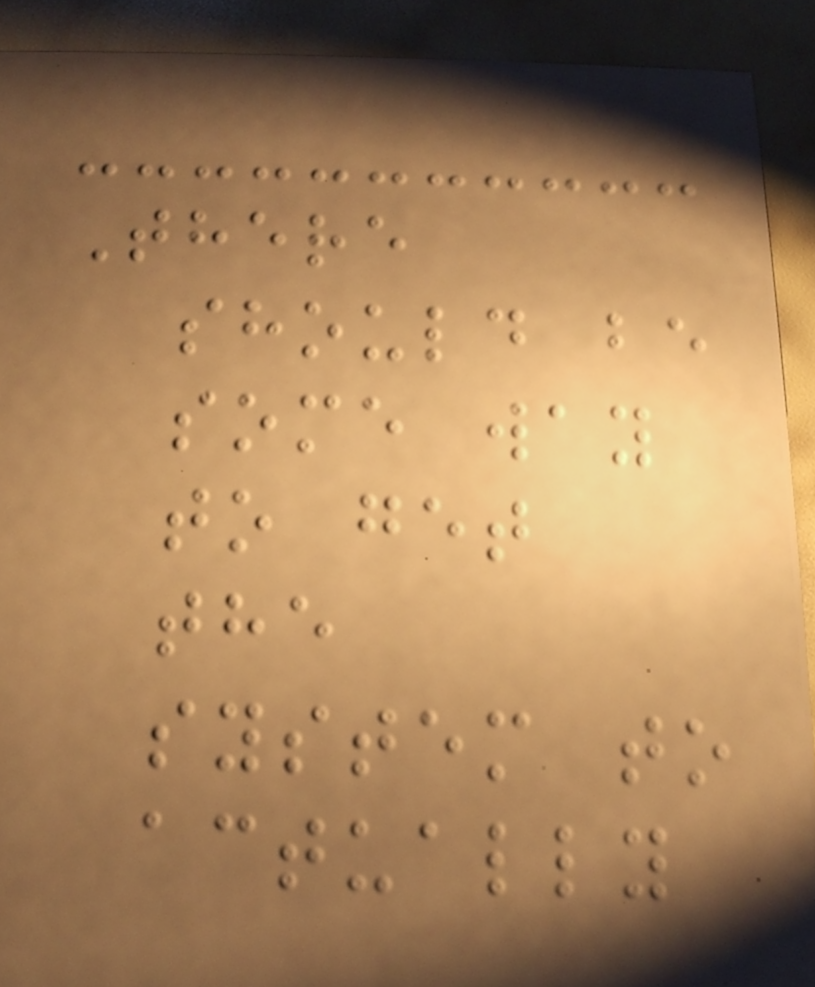There
should be
some way
to get
the
system to
actually
